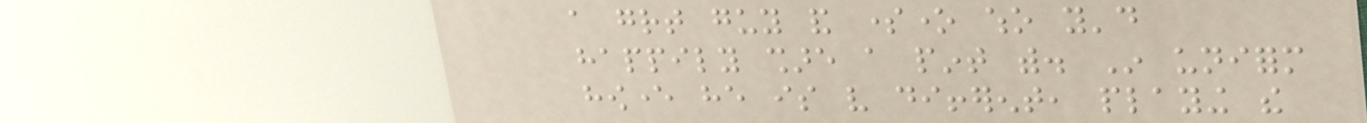a great guy and someone who you'd
happily share a pint with. In uniform
however he is very different, playing the
